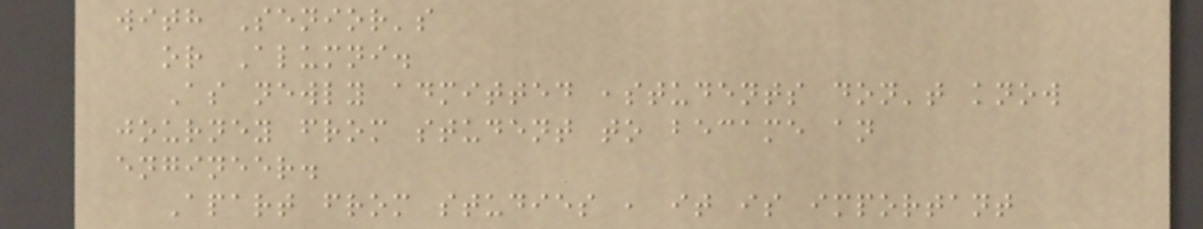with Senior's
or Alumni.
As newly admitted ,students don't know
journey from student to became an
engineer.
Apart from studies , it is important
